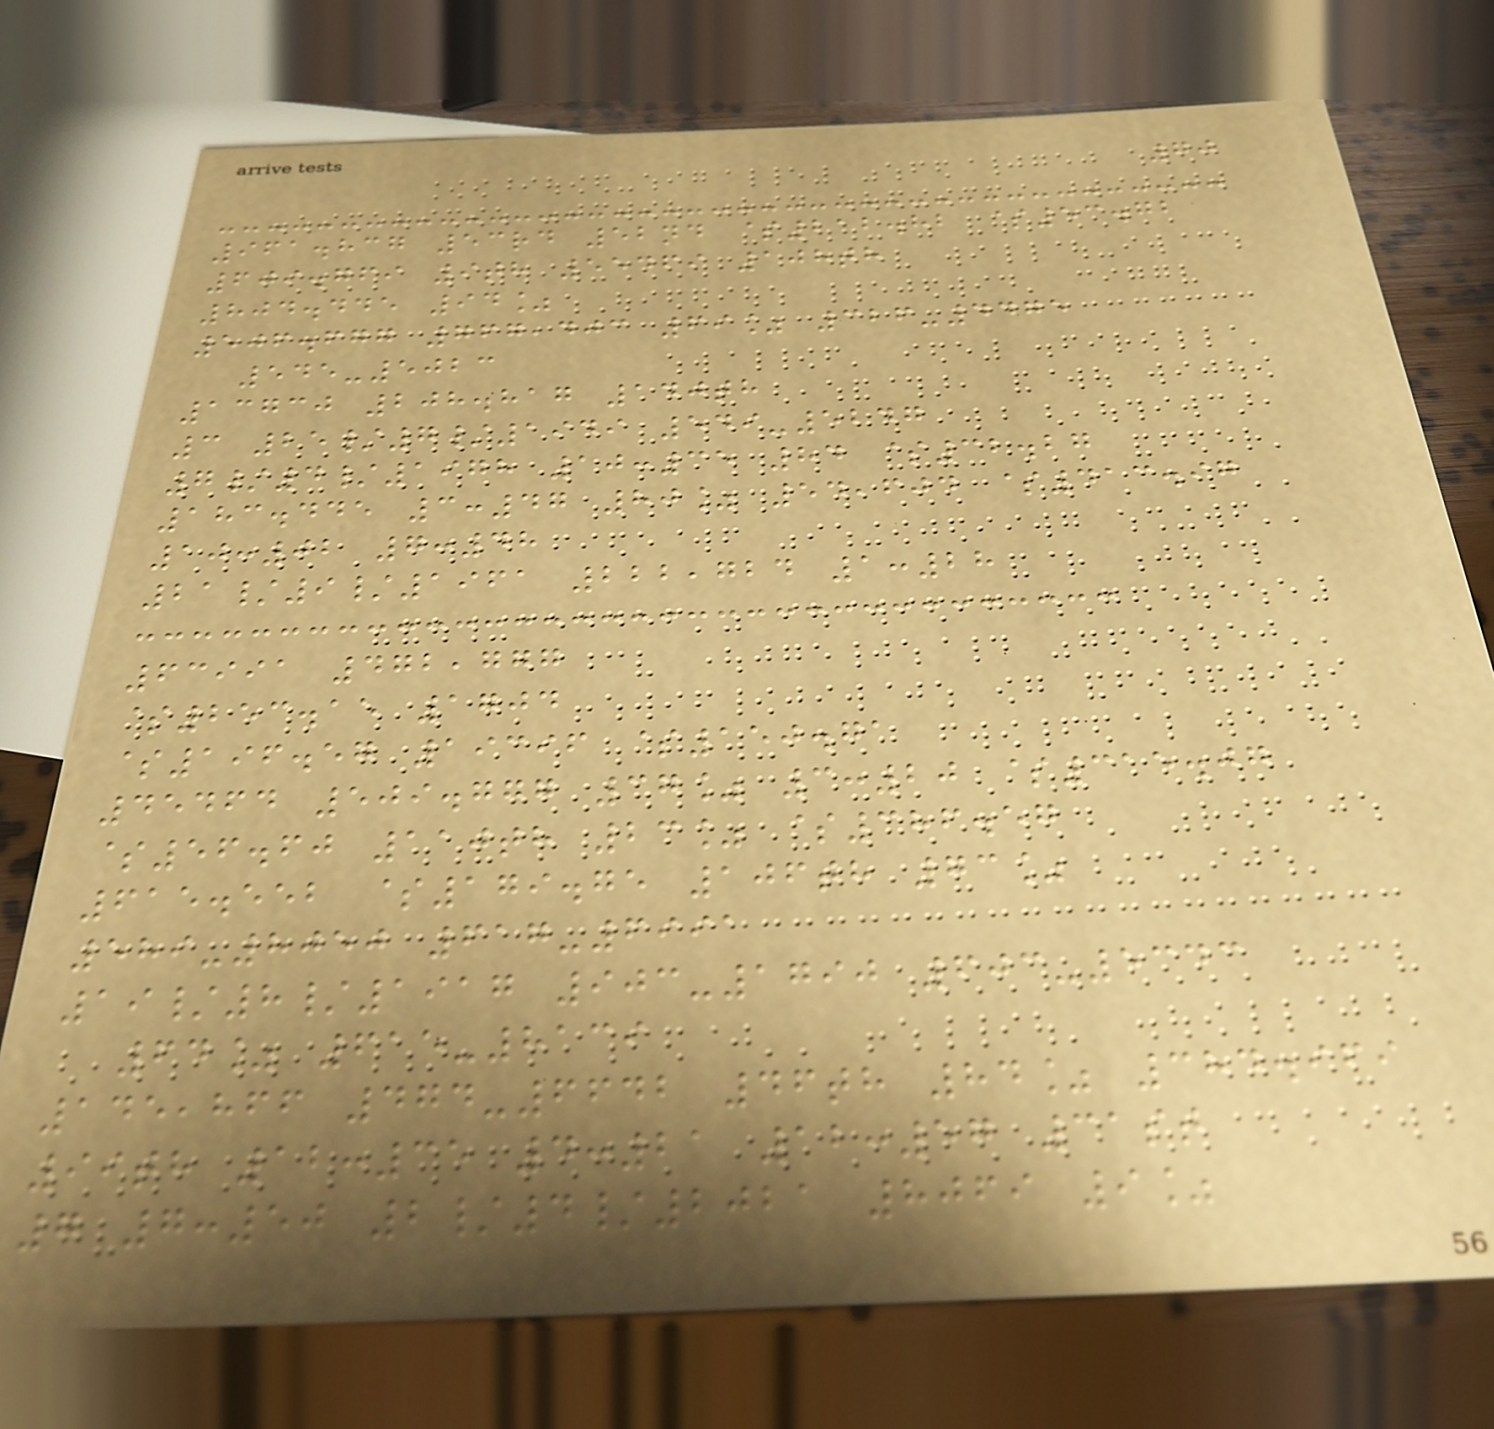70
961.837 53rd 52nd $212.82 $53.72
609.769 9th 55469 108th
804.445 94%
506.677 767,403 69% 326-4475
545-5023
13730 208.817 140th
3 25/7/1949 549-5247
7/4/1978 10:35 84 $32.27
183.445 3:47 80% 54,604 $413.97
10:02 7:48
21/9/1961 222,724 1:28
63991 472,777
$253.15 1704
$196.57 19396 $150.71
45464 509.777 37% 3:20 $315.07
$56.60 110th 23% $386.57
615.552 $179.75 106th 73%
589-8050 617-6991
19/8/1917 903-1790 603-5343
64% 615-8139
145,866 474-6642 46th 84% 384.969
99th 12:35 4:21 12:57 31st
7 7:50 2/4/2021 8069 9%
